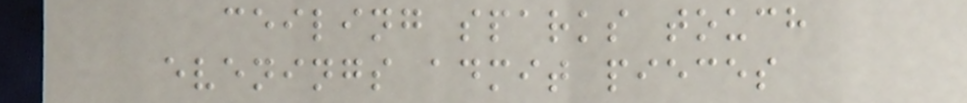ceiling sparks touch
evenings admit pieces
